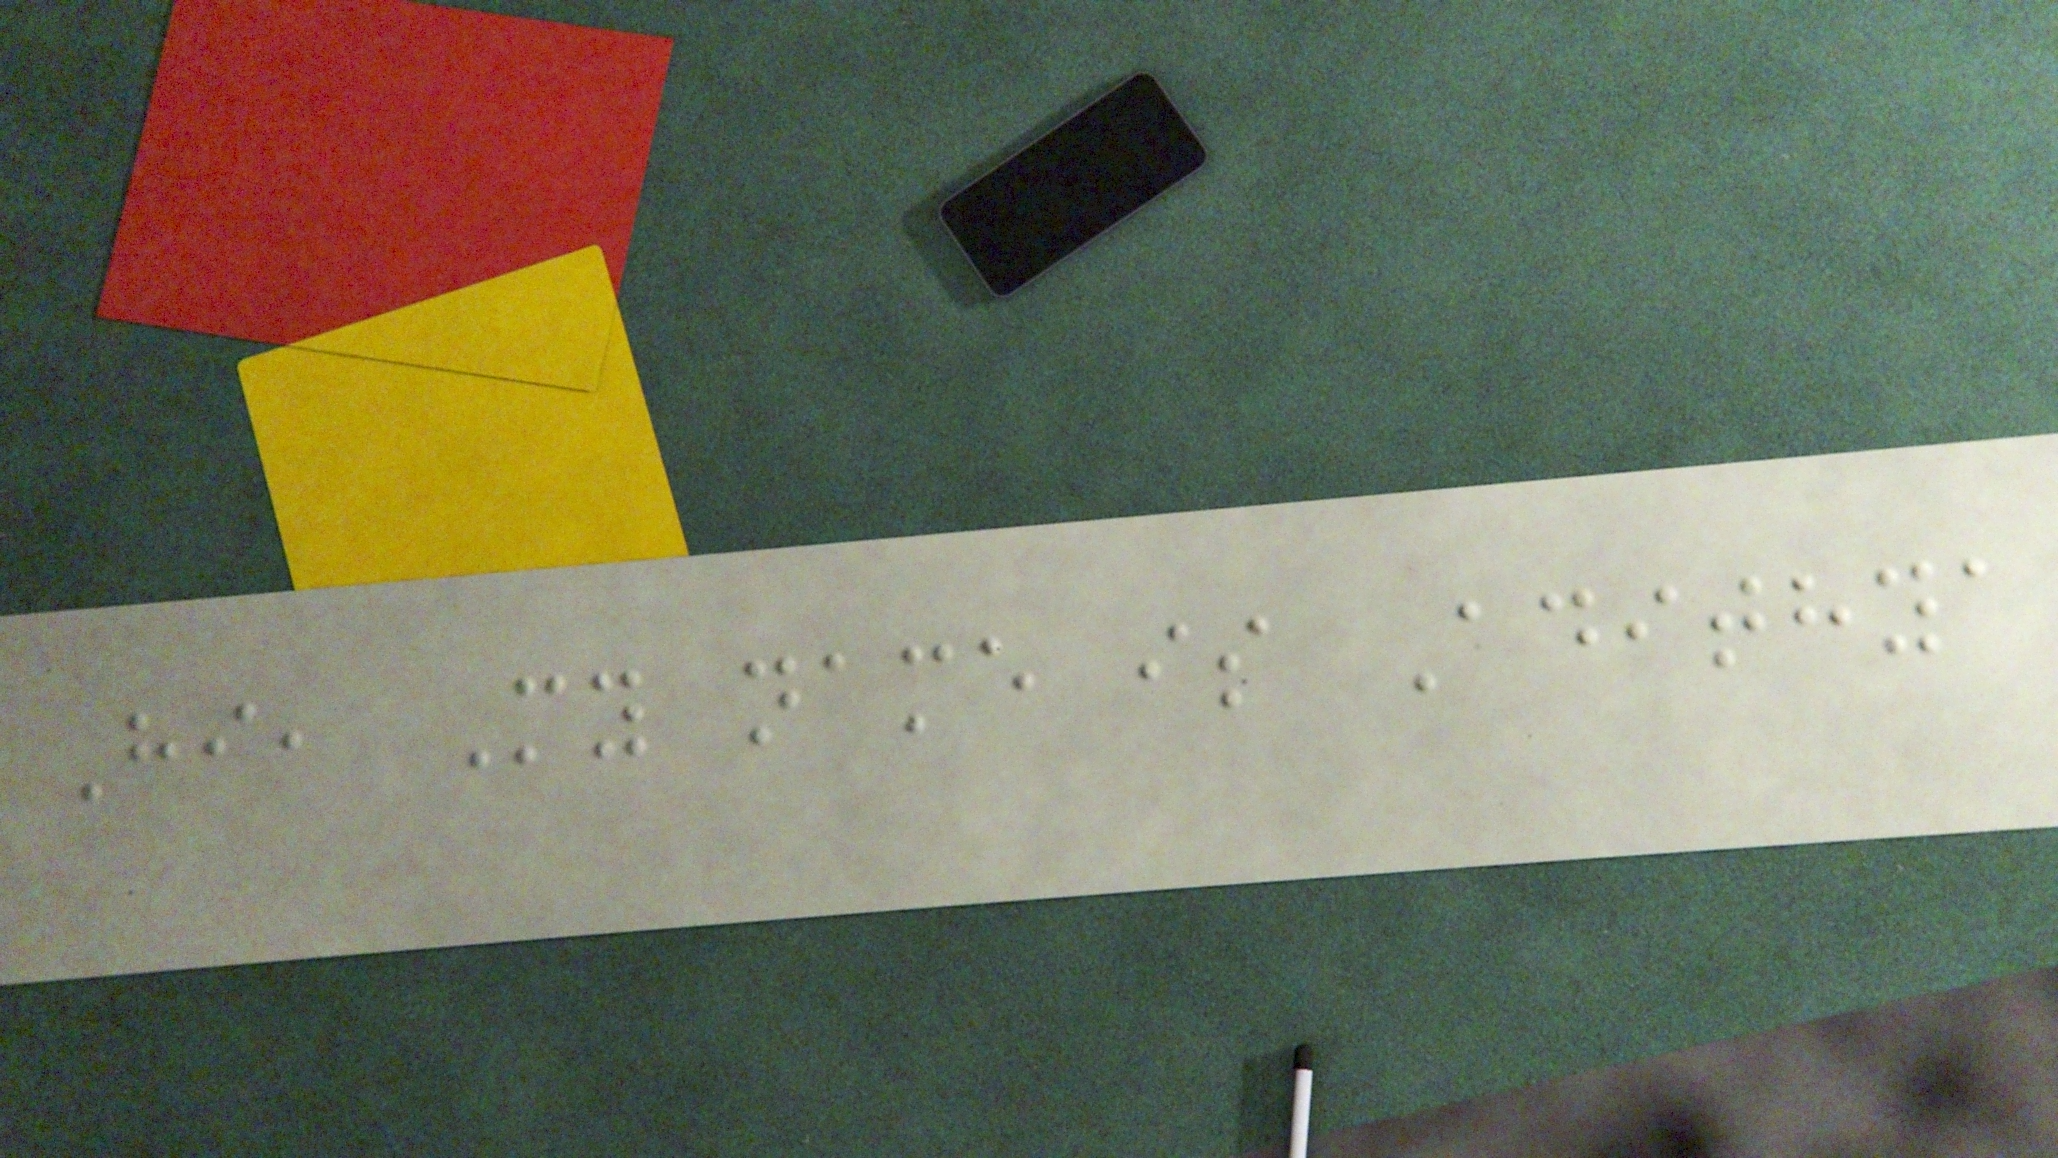Hi, My name is Adithya
